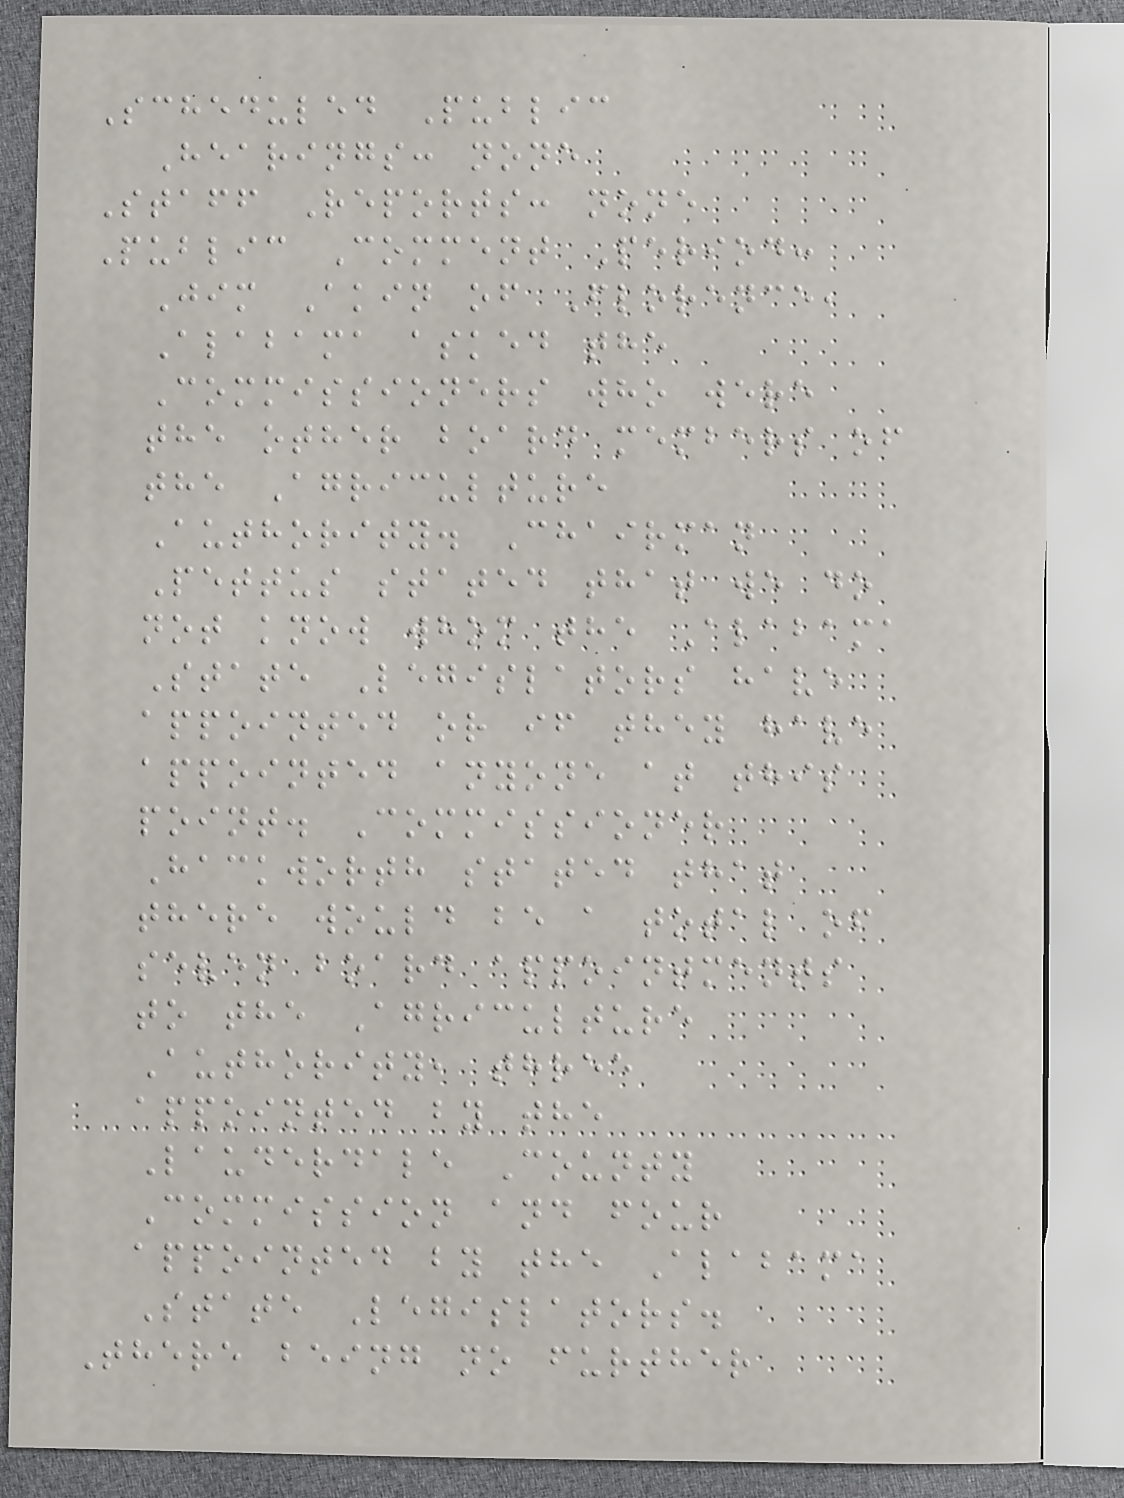Scheduled Public
Hearings: none
Staff Reports: none
Public Comment Period:
Jim Akin of Florence,
Alabama asked the
Commissioners who were
the other board members of
the Agriculture
Authority. Chairman
Pettus stated that we do
not know whom the Alabama
State Legislators have
appointed or if they have
appointed anyone at this
point. Commissioner
Hackworth stated that
there would be a total of
seven board appointments
to the Agriculture
Authority, three
appointed by the
Lauderdale County
Commission and four
appointed by the Alabama
State Legislators.
There being no further
